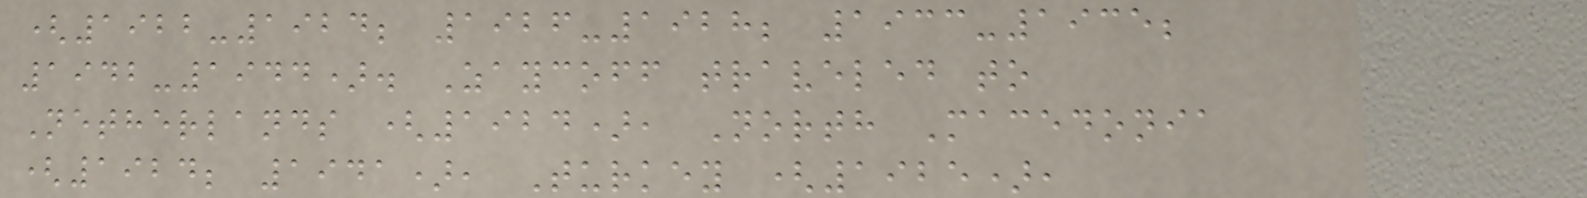(1922-1924; 1926-1928; 1933-1935;
1942-1944). Zaycoff traveled to
Netherlands (1924), North Macedonia
(1924; 1941), Turkey (1925),
